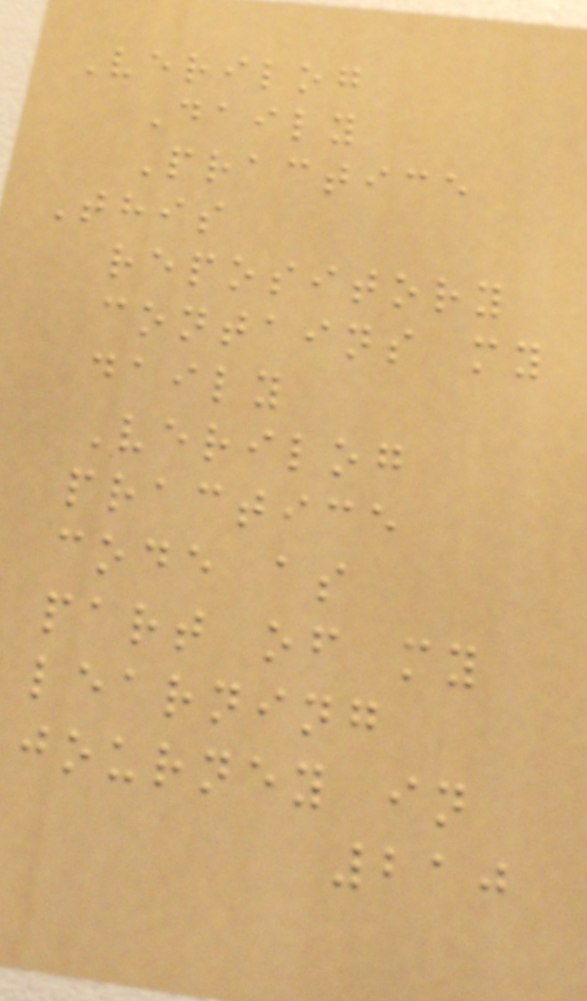Verilog
Daily
Practice
This
repository
contains my
daily
Verilog
practice
code as
part of my
learning
journey in
210
